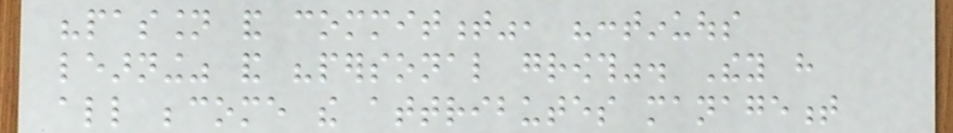"passion and commitment", "continuous
learning" and "personal growth". They have
all become the attributes management
